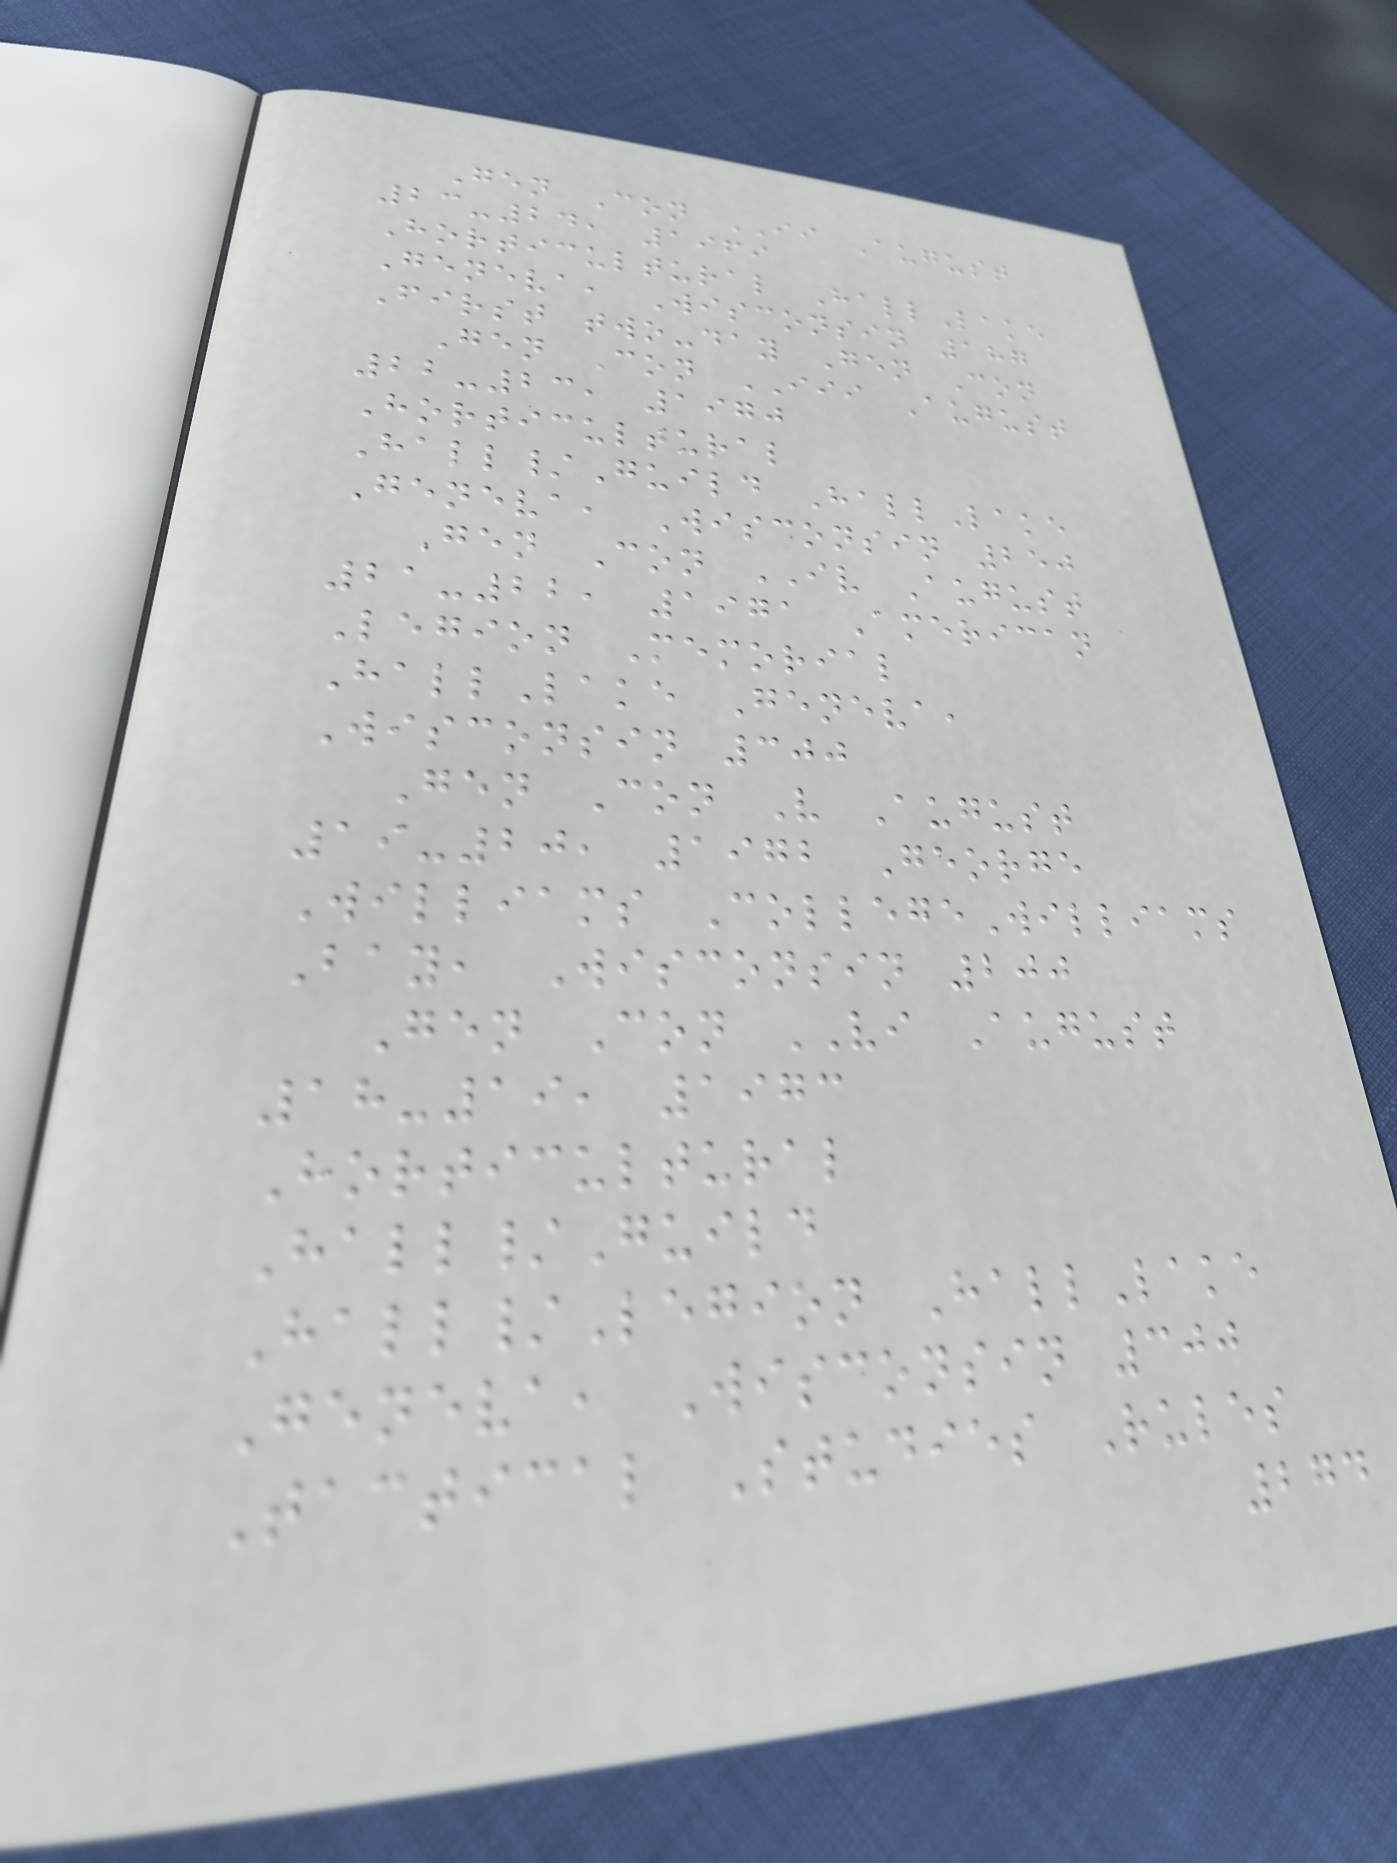Gen Con II August
23-24, 1969
Horticultural HallLake
Geneva, Wisconsin 187
First two-day Gen Con
Gen Con III August
22-23, 1970
Horticultural
Hall/Guild HallLake
Geneva, Wisconsin 250
Gen Con IV August
21-22, 1971 American
Legion Memorial
HallLake Geneva,
Wisconsin 300
Gen Con V August
19-20, 1972 George
Williams CollegeWilliams
Bay, Wisconsin 200
Gen Con VI August
18-19, 1973
Horticultural
Hall/Guild
Hall/Legion HallLake
Geneva, Wisconsin 300
Tactical Studies Rules
274
